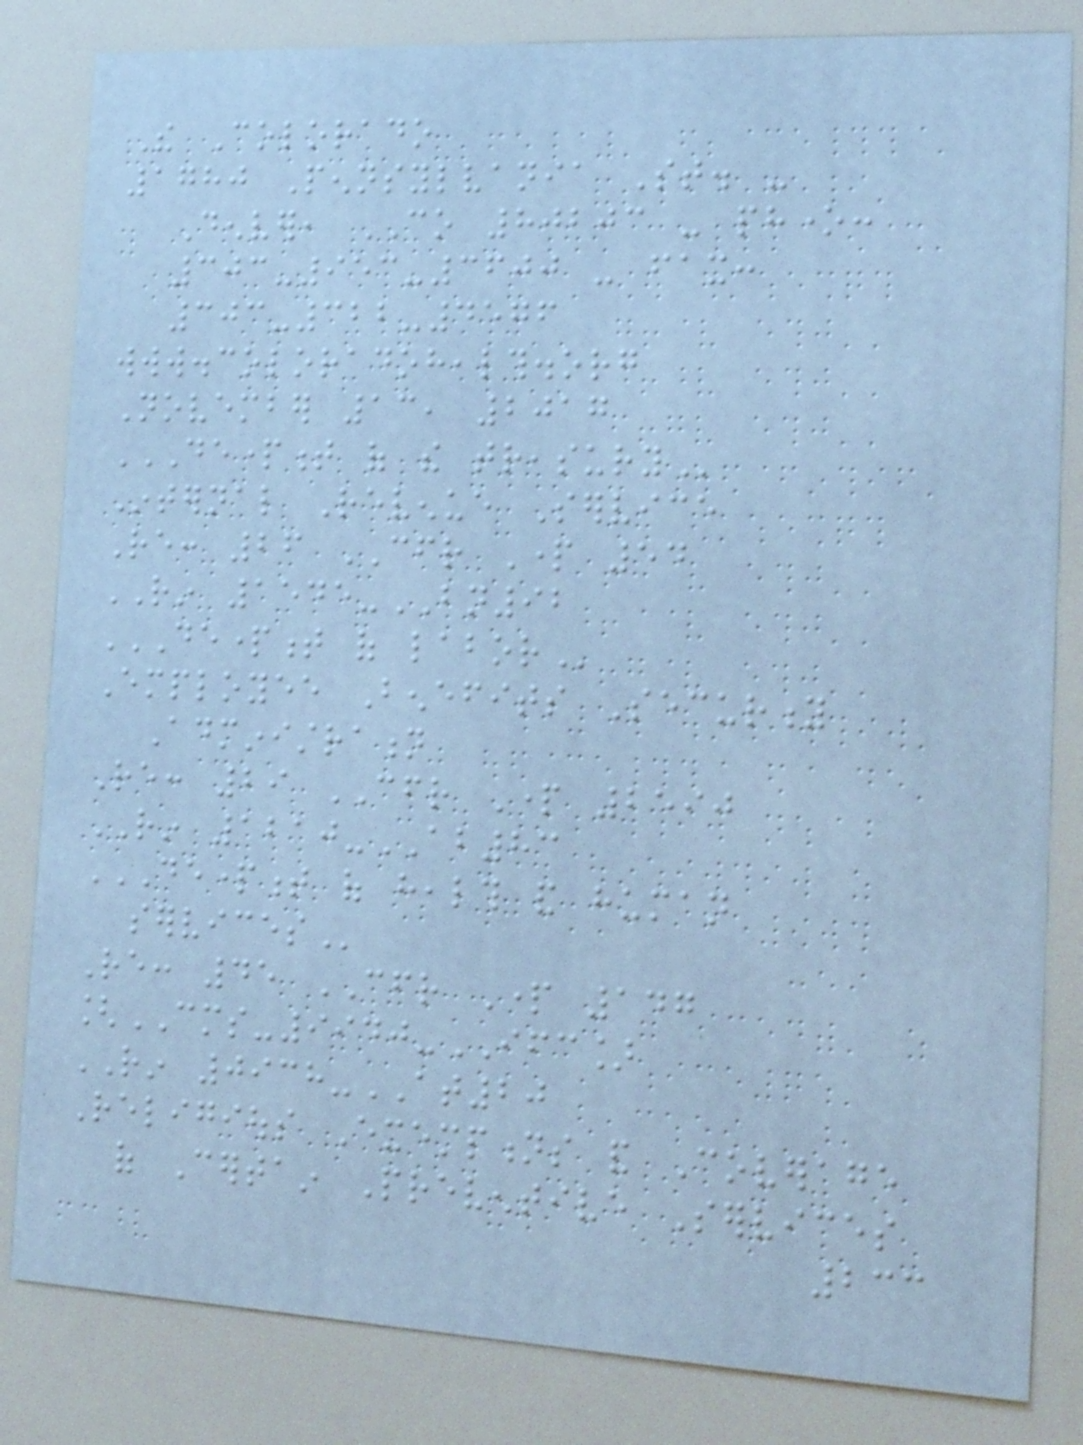The Colorado
1780 Pennsylvania St. -
Denver, CO 80203 - phone:
303-953-3600 - fax:
303-322-4576
www.coloradohealth.org
November 13, 2017
DEPARTMENT OF THE TREASURY
Internal Revenue Service
Re: 26 CFR Part 54
RIN 1545-BN92
DEPARTMENT OF LABOR
Employee Benefits Security
Administration
Re: 29 CFR Part 2590
RIN 1210-AB83
DEPARTMENT OF HEALTH AND HUMAN
SERVICES
Re: 45 CFR Part 147
[CMS-9940-IFC]
RIN 0938-AT20
Religious Exemptions and Coverage
of Certain Preventive Services
233
